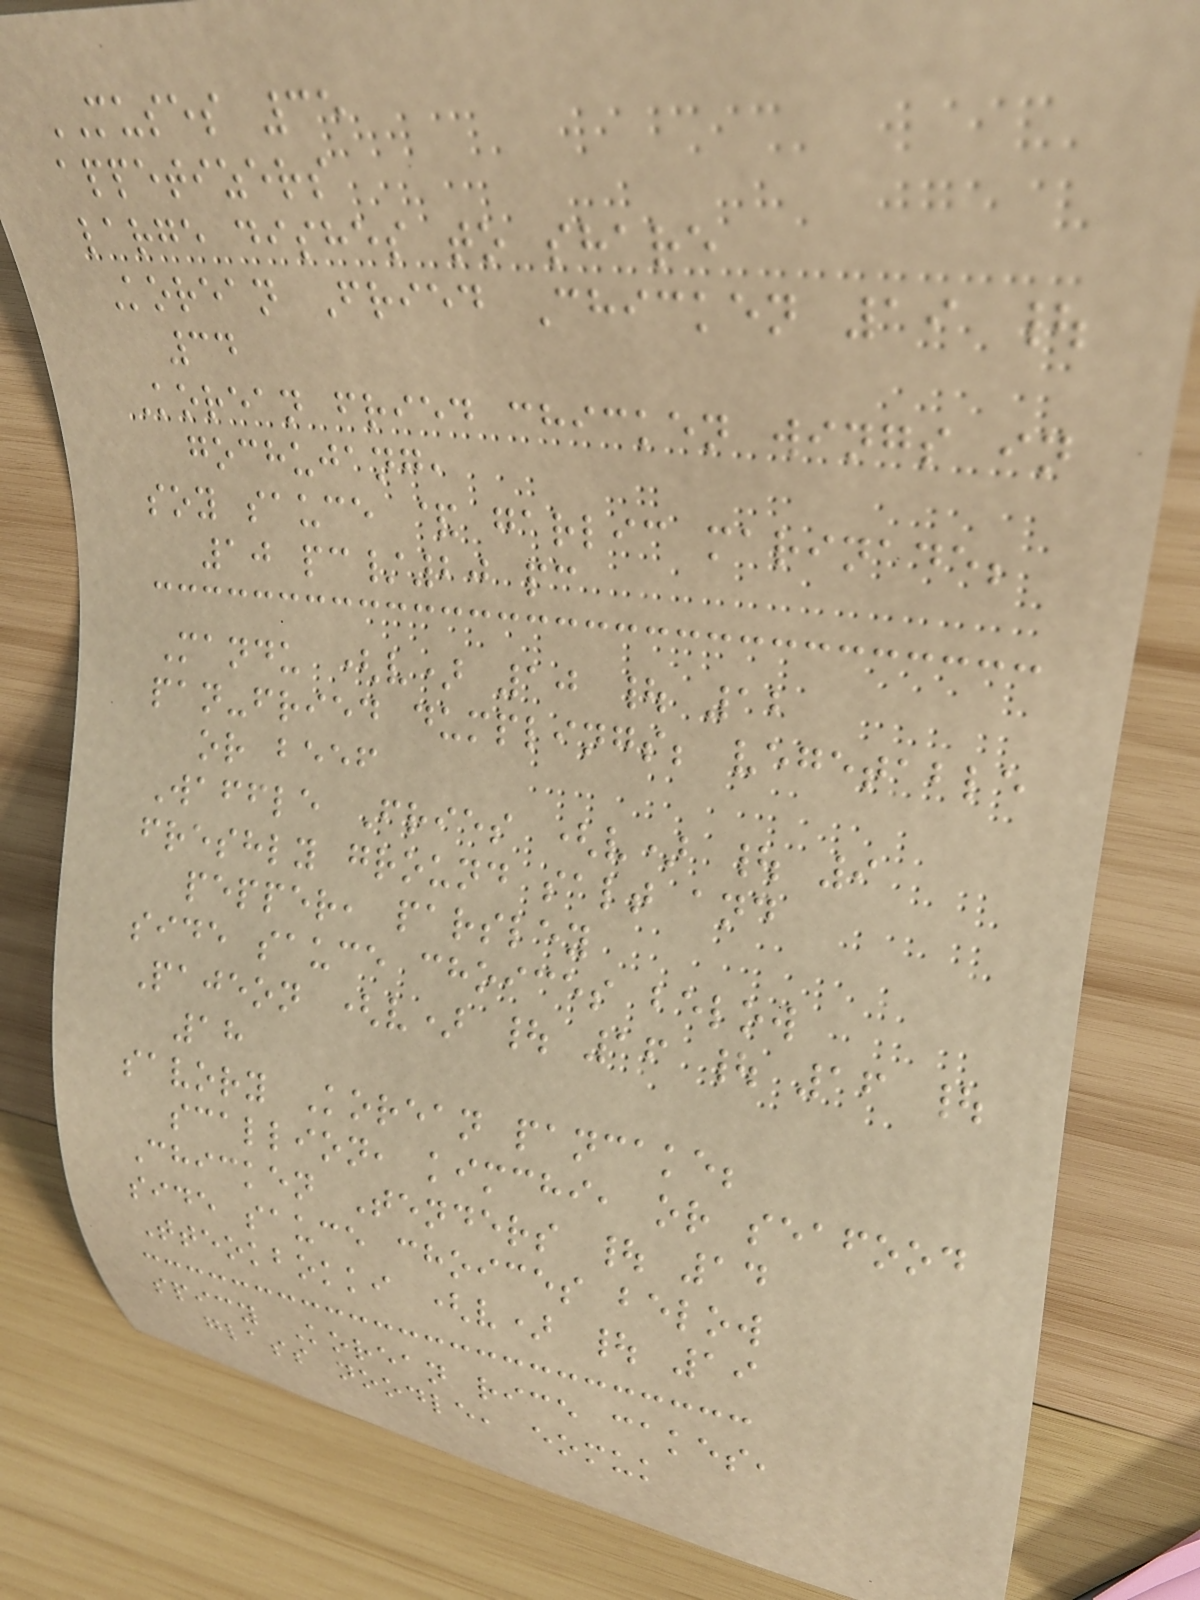MUSES 35
appetizers
large dishes to share
Korean Fried Chicken 19 |
34
Korean fried chicken wings in
gochujang,
soy sauce & garlic marinade;
10 pc/20 pc
Mandu (v) 10 | 12
pan-fried dumplings; vegetable
or beef
Waffle Fries (v) | 9
freshly ground salt and
pepper, parsley
side sauce choices below
Pajeon (v) | 16 | 16 |
18
savory Korean pancake;
scallion, kimchi, or seafood
Chicken Tenders | 14
side sauce choices below
Tteokbokki (v) | 19
spicy Korean rice cakes,
glass noodle, eomuk
